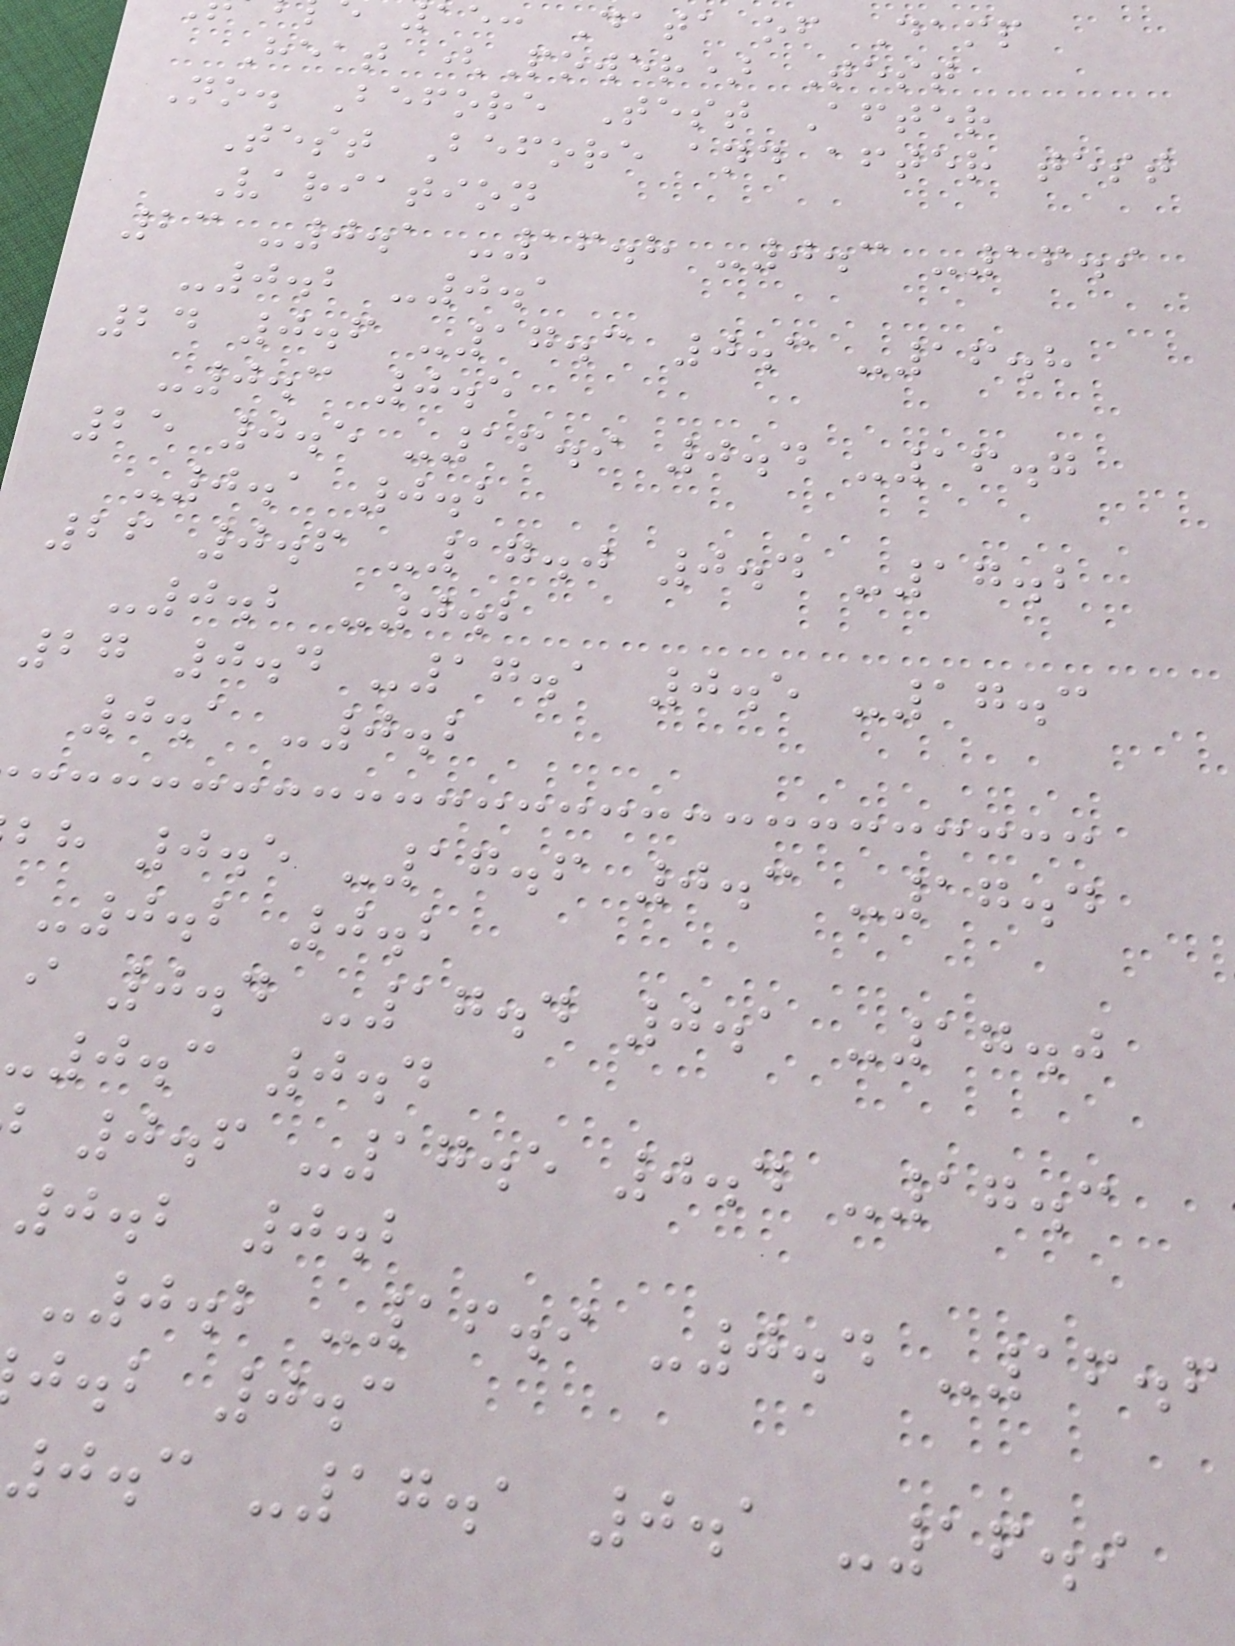ae: Data of Damp
Heat (Power) Test
No. Before Test After
Test Before and after test
Variation
23 -0.1 -16.8 -0.3 -16.9
-0.2 -0.1
24 0.6 -17.3 0.3 -16.8
-0.3 0.5
25 0.5 -16.9 0.4 -16.7
-0.1 0.2
26 0.6 -17.0 0.4 -17.2
-0.2 -0.2
27 0.4 -17.1 0.5 -17.3
0.1 -0.2
bh 0.5 -17.6 0.3 -17.4
-0.2 0.2
i 0.4 -17.4 0.1 -17.0
-0.3 0.4
0.6 -17.5 0.4 -17.3
0.2 0.2
-0.2 -16.9 -0.4 -16.6
j.b 0.3
0.3 -17.1 0.1 -16.9
